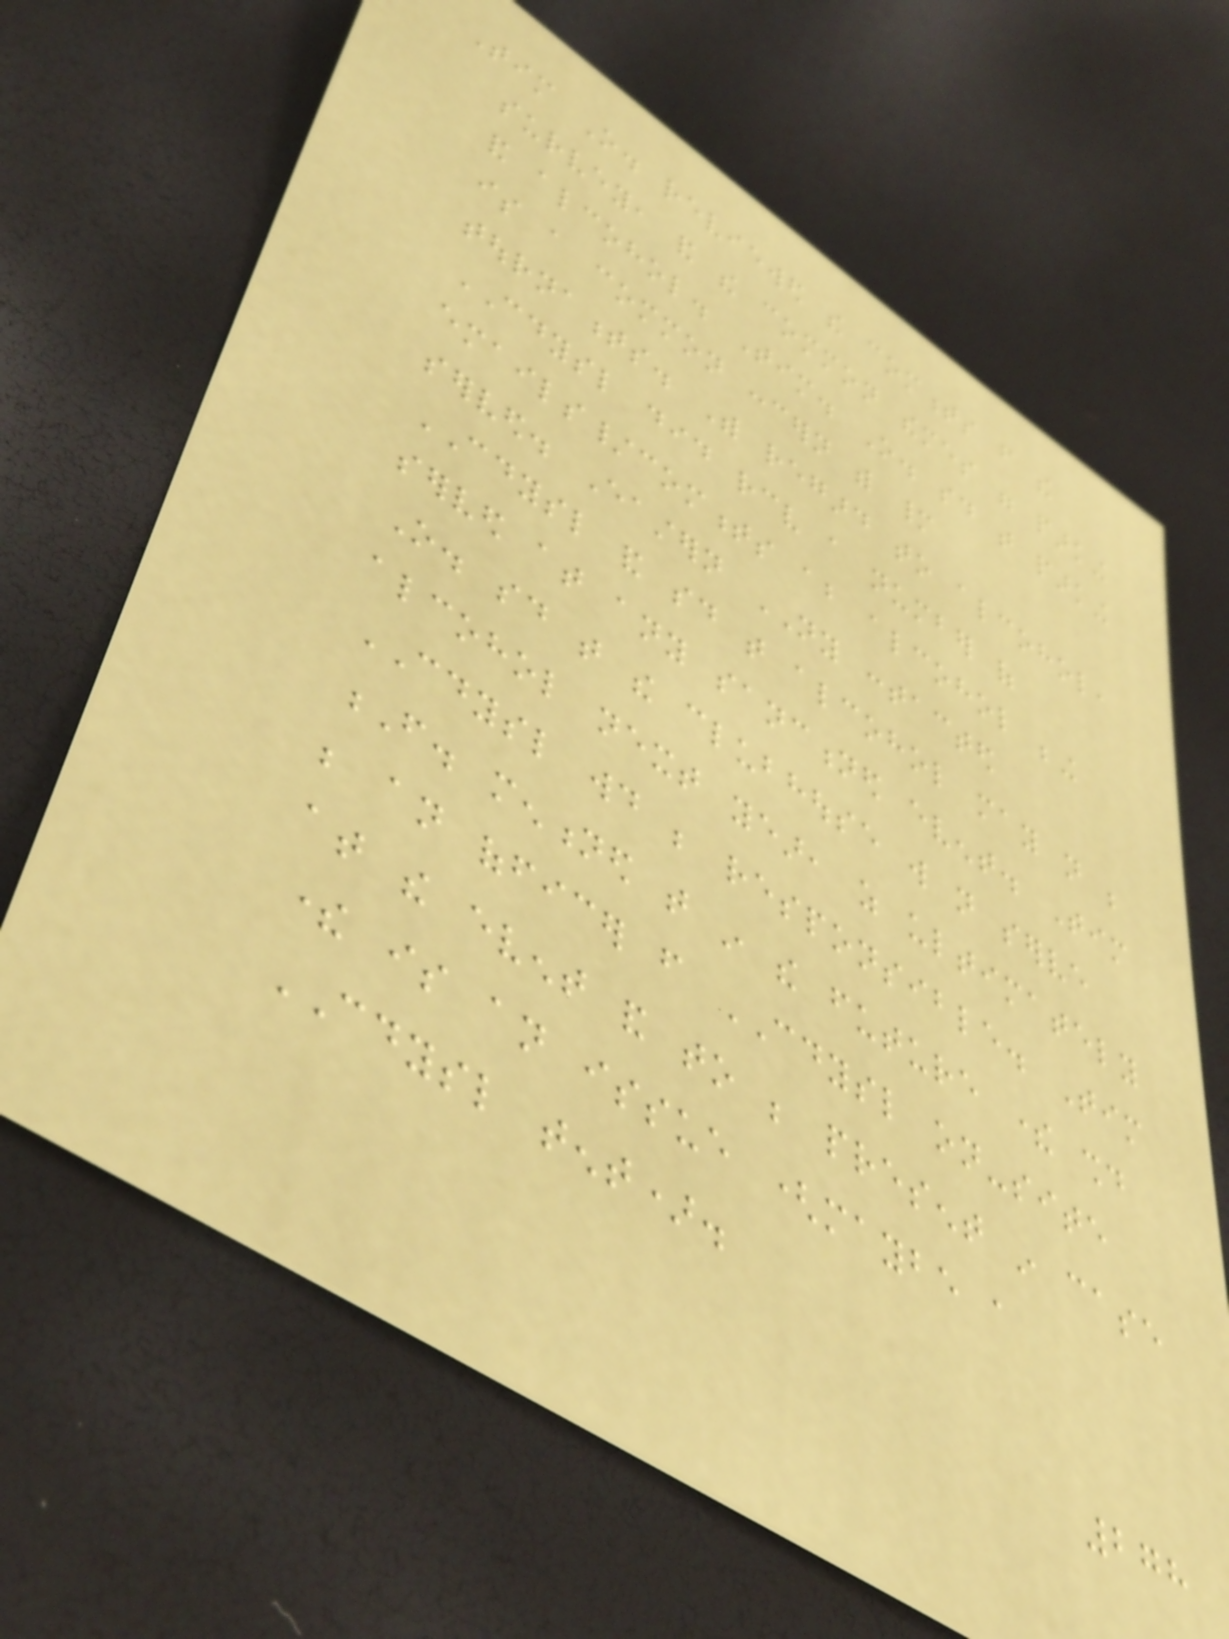Tim O. reviewed the comments from the
survey, and the common themes were parking
and alcohol. Tim. O. said that parking
is a common concern with many
tournaments. With regard to alcohol,
CDYSL did receive a number of
emails/comments about alcohol being
served. Eastern NY contacted
CDYSL and said that alcohol may not be
served at any sanctioned event. Tim
O. said that the clubhouse will not serve
alcohol next year, as ultimately
CDYSL would be responsible. Tim
F. mentioned that in the future there should
be an officer from CDYSL on-site
at the event and to be present in case
there is an issue (maybe a
CDYSL tent).
278
